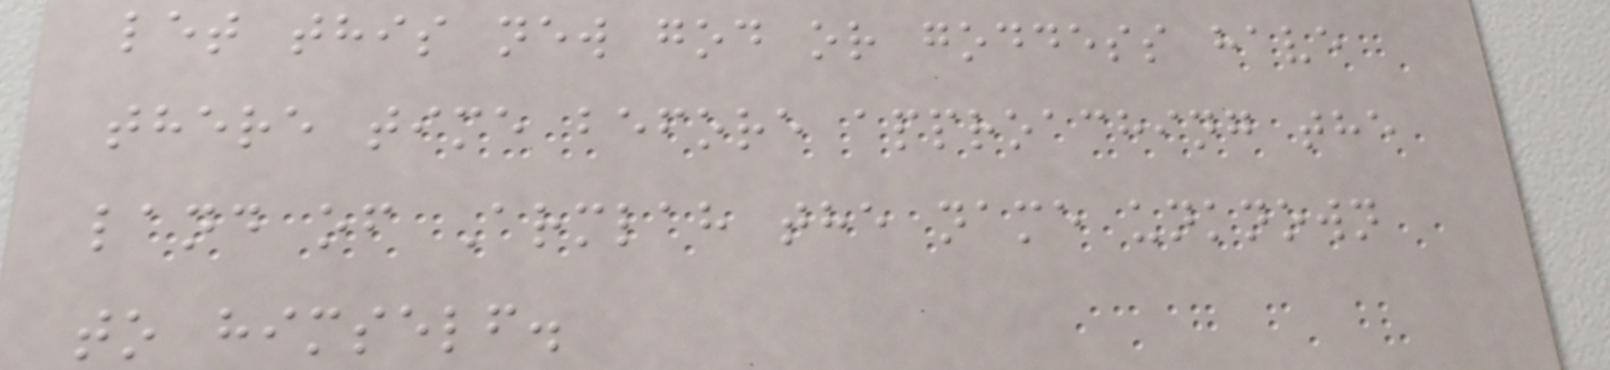let this new god or goddess have
there time before approaching the
land of Armlah the name unknown
to himself.
